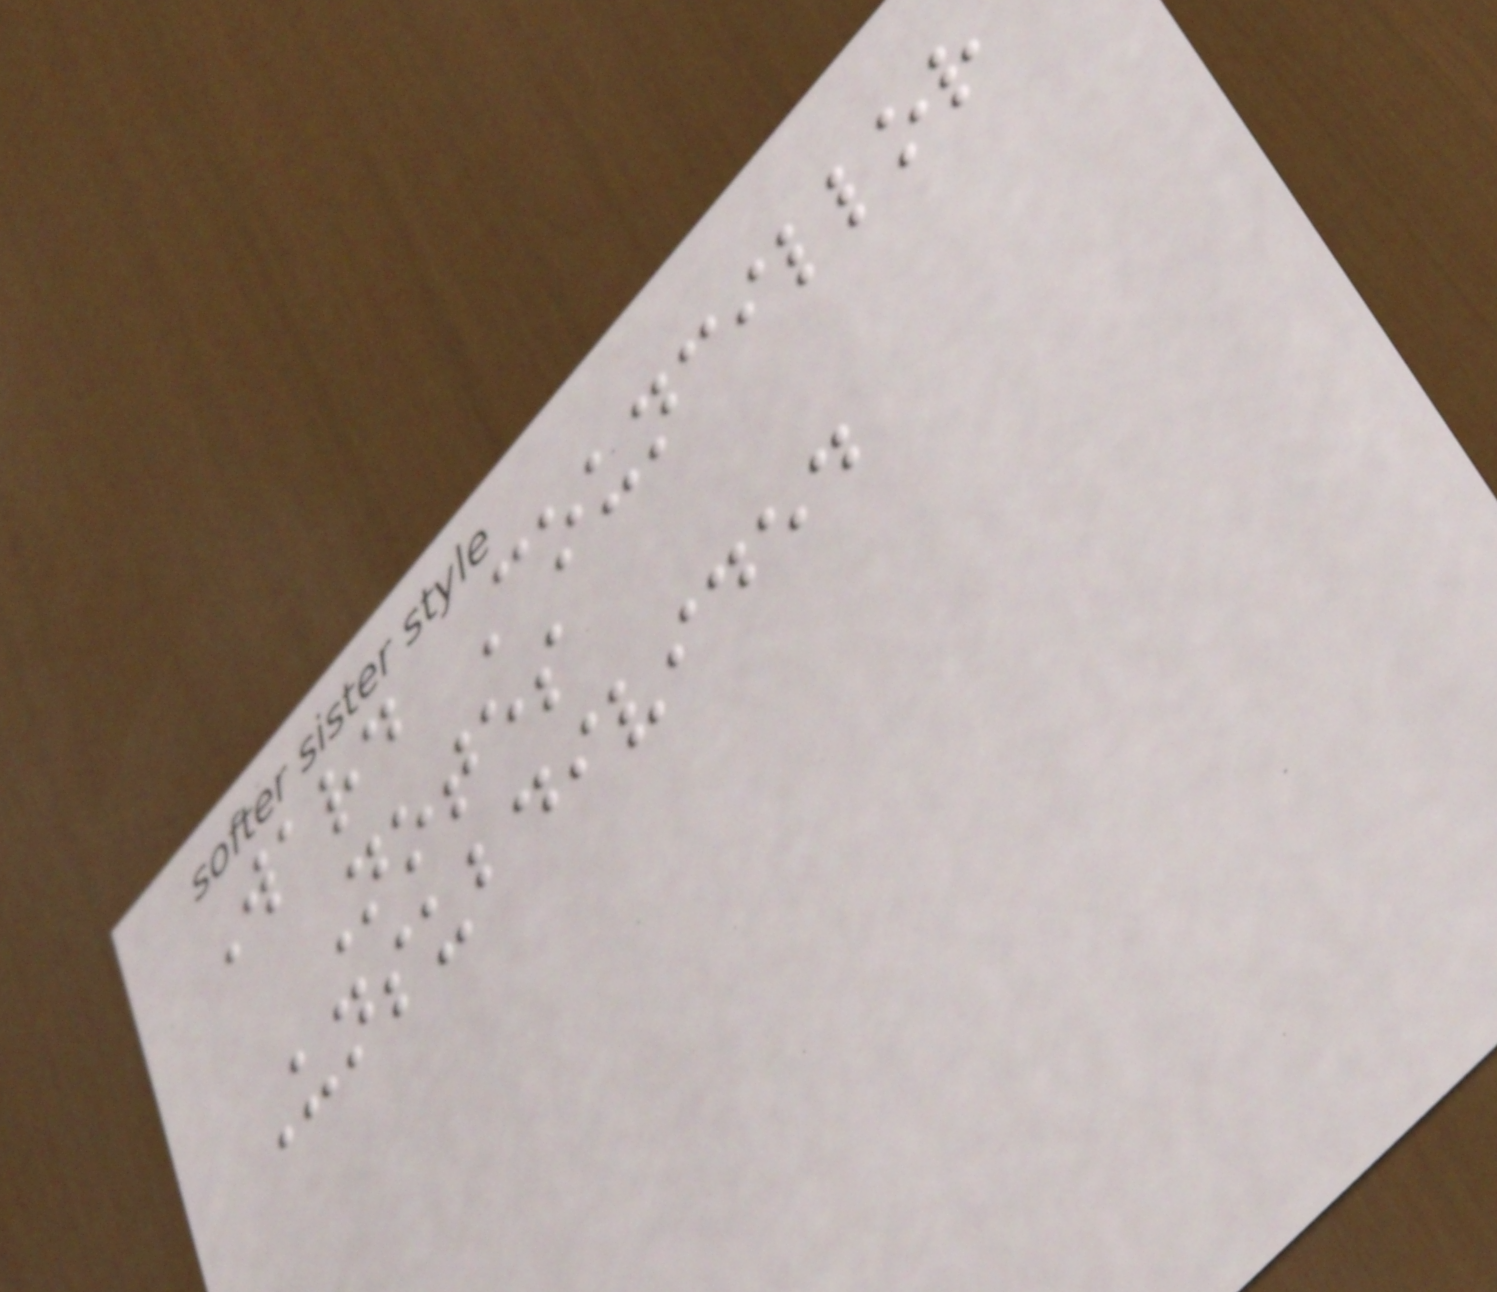Ward Councillor
Notes
Unsubdivided
